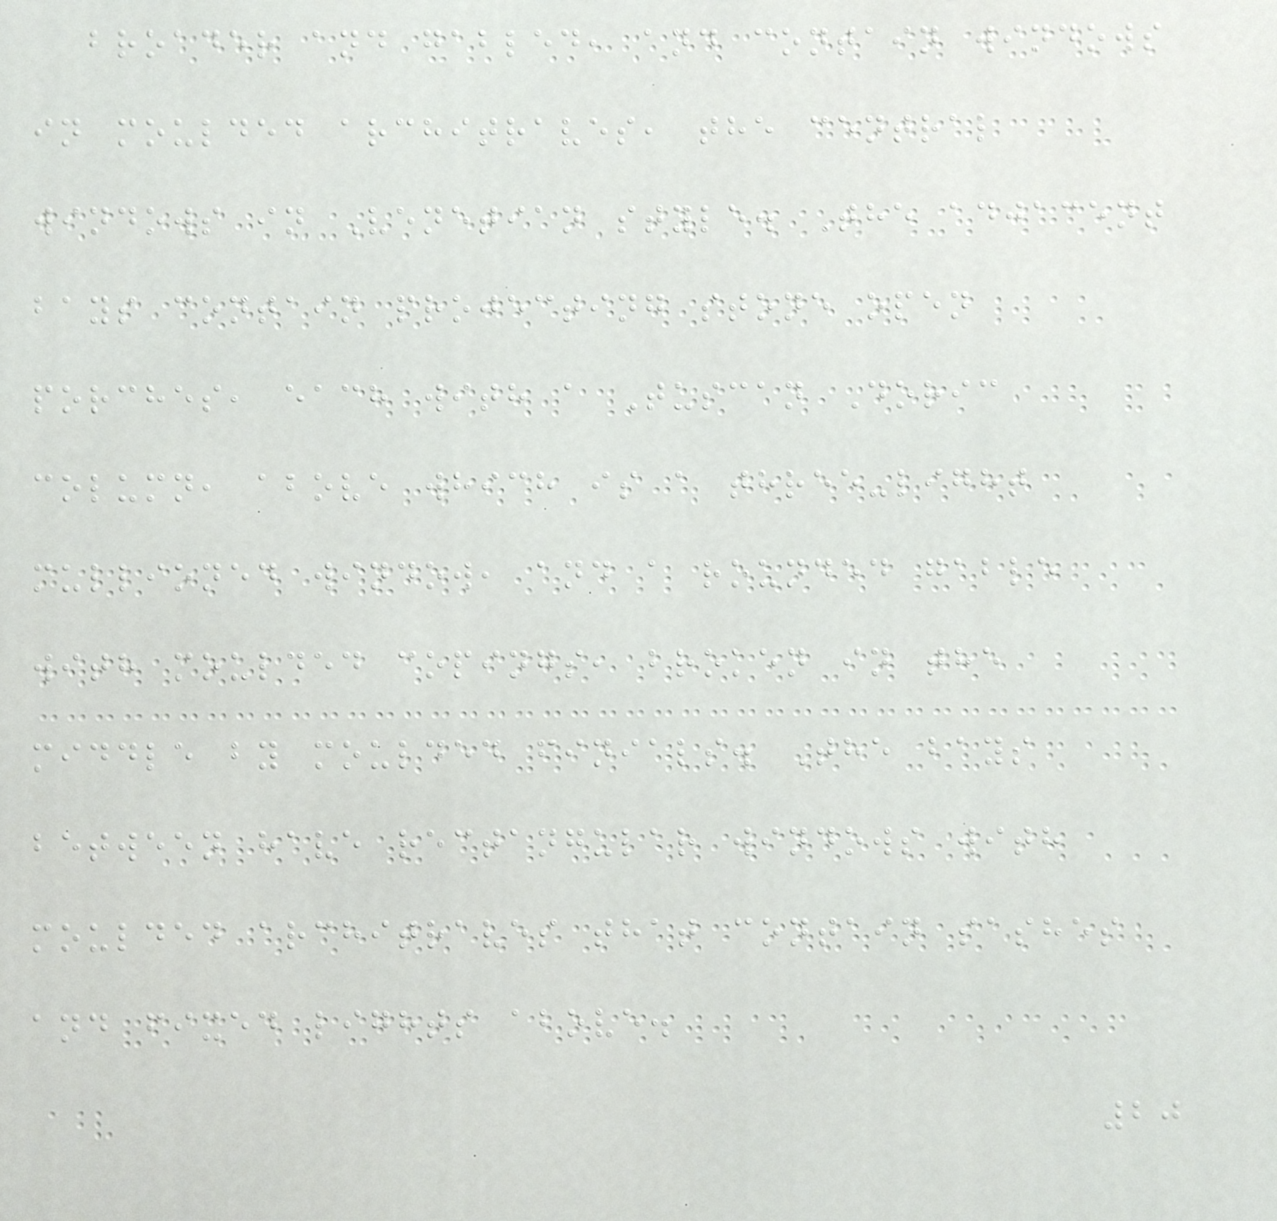broader and gabled, and contain windows
in moulded architraves, the central
windows in Venetian style. The adjacent
bays contain projecting stone open
porches, each with a Tuscan Doric
column, above which is a three-light
mullioned window, and a rounded gable
with moulded copings, broken in the
middle by moulded finials. The bays
between have rectangular windows with
moulded architraves that contain sashes
and fixed lights above.
20
